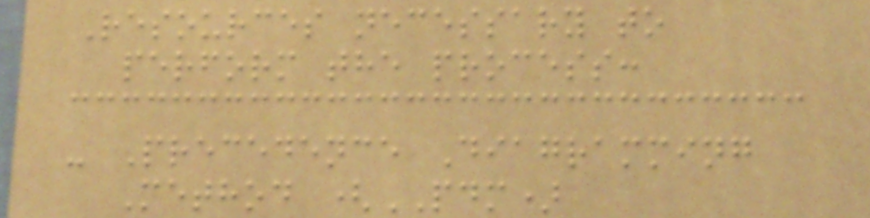Resources necessary to
perform the process:
- Precedence Diagramming
Method (PDM)
